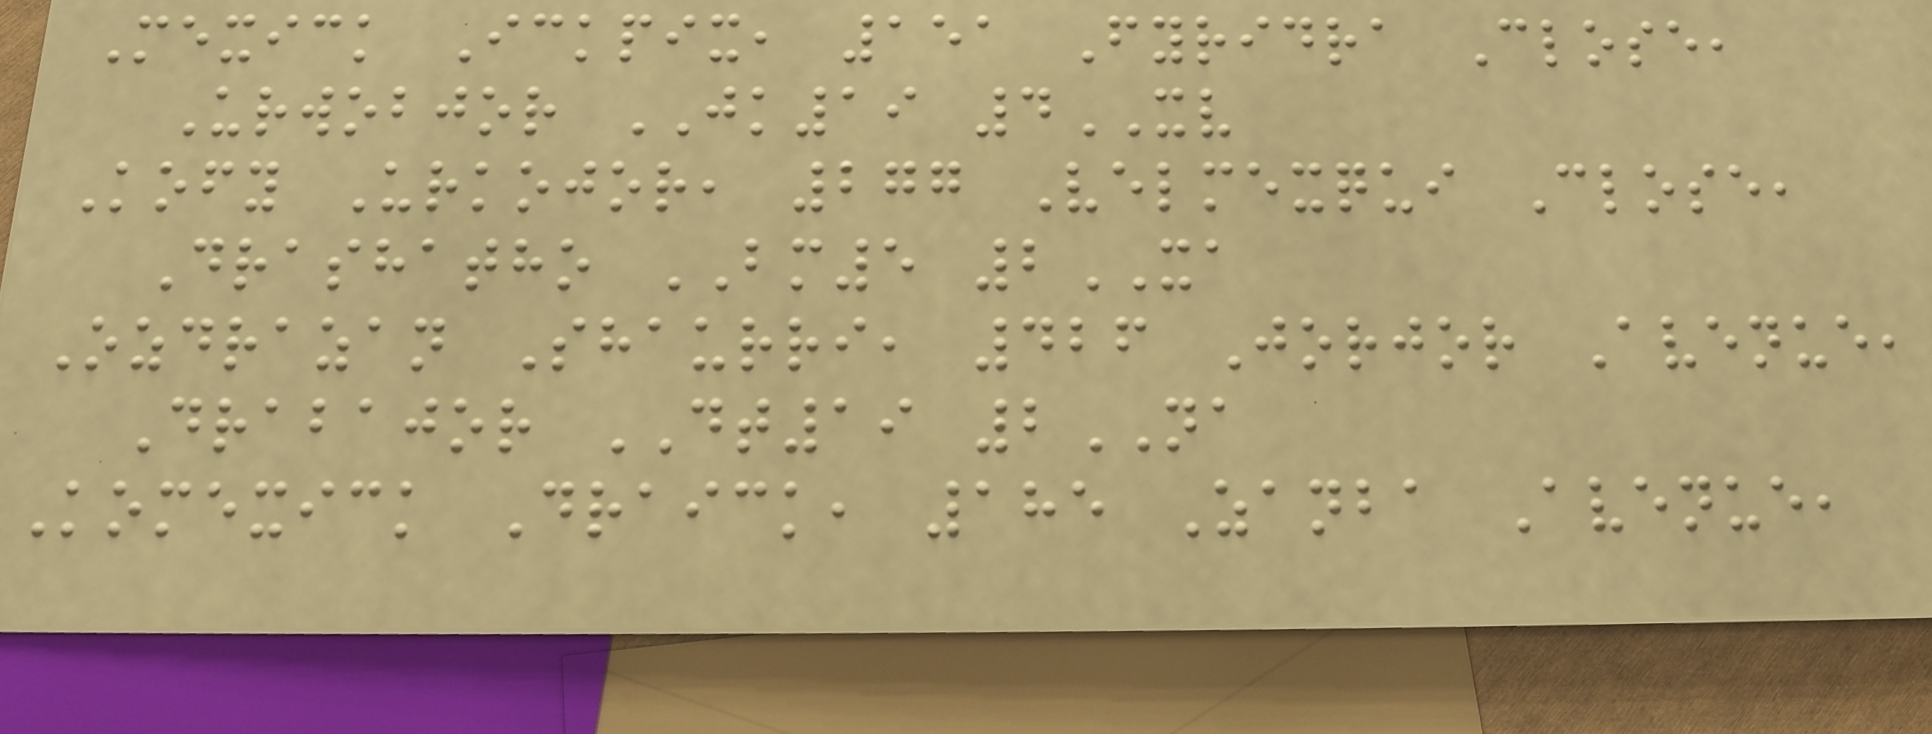Mexick Ickpix, 151 Fyridra Close,
Urwobjor JK19 4XV
Kofy Urkojor, 277 Velmexqui Close,
Drashatho BM5 2XA
Ozdrazan Shaurri, 426 Jorjor Avenue,
Drabajor DT19 2NA
Komexick Draick, 185 Zanba Avenue,
